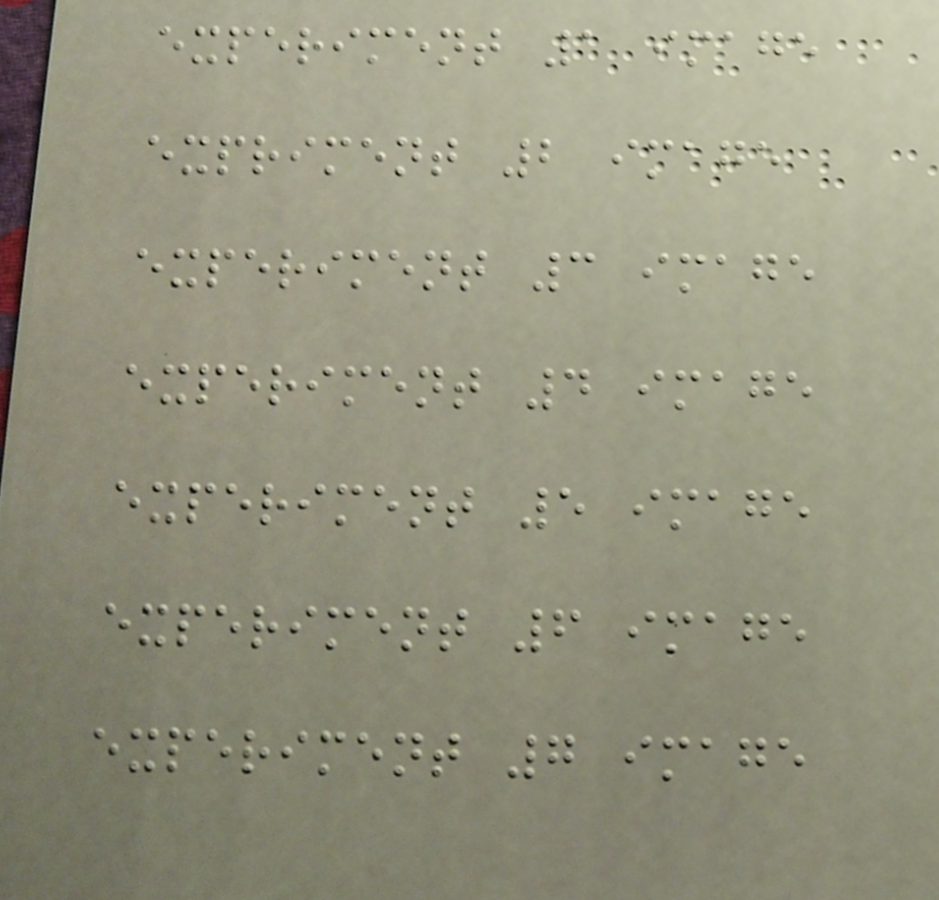experiment 1 image
expriment 2 image
experiment 3 image
experiment 4 image
experiment 5 image
experiment 6 image
experiment 7 image
